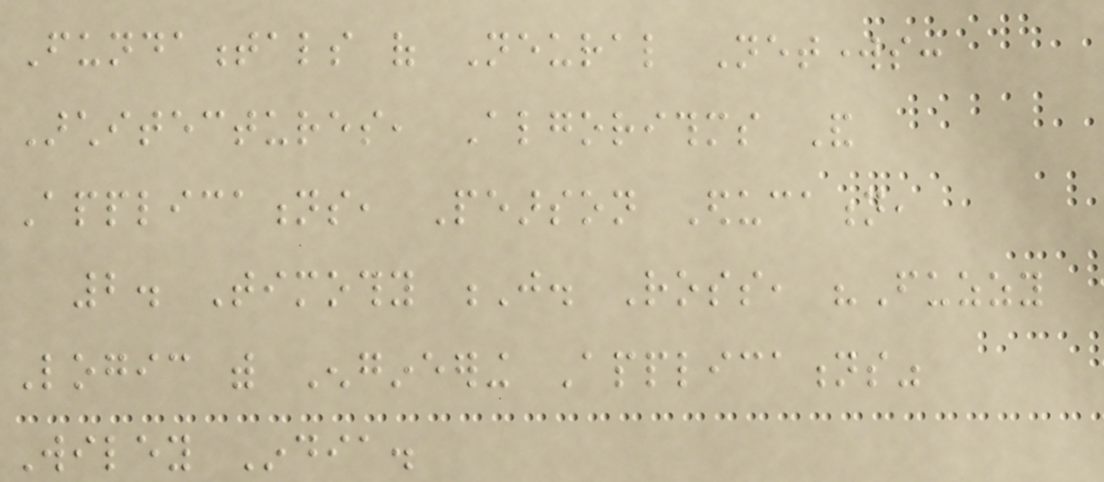Fundamentals of Neural Networks:
Architectures, Algorithms And
Applications, Pearson Education,
2. Timothy J. Ross, "Fuzzy
Logic with Engineering Applications"
Wiley India.
